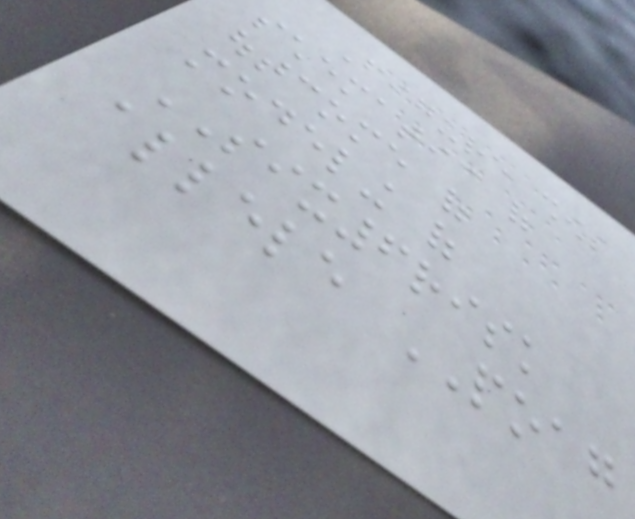Figure shows
schematic of
outcome of
modeling of
SIX6risk
allele POAG
